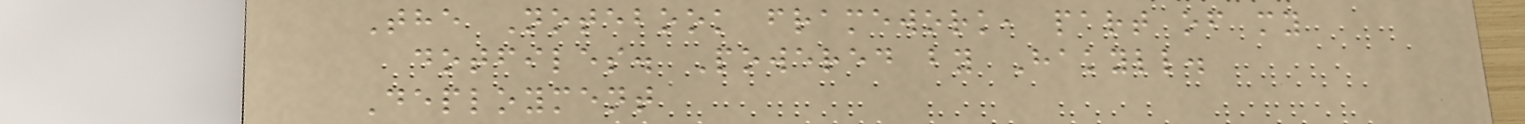The Notebook framework, part of my
dotfiles. Powered by Hakyll.
Deployment
